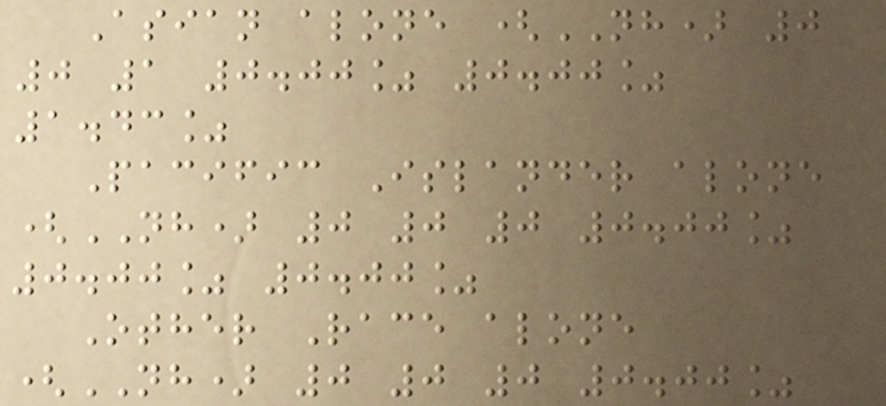Asian alone (NH) 0
0 1 0.00% 0.00%
1.43%
Pacific Islander alone
(NH) 0 0 0 0.00%
0.00% 0.00%
Other Race alone
(NH) 0 0 0 0.00%
